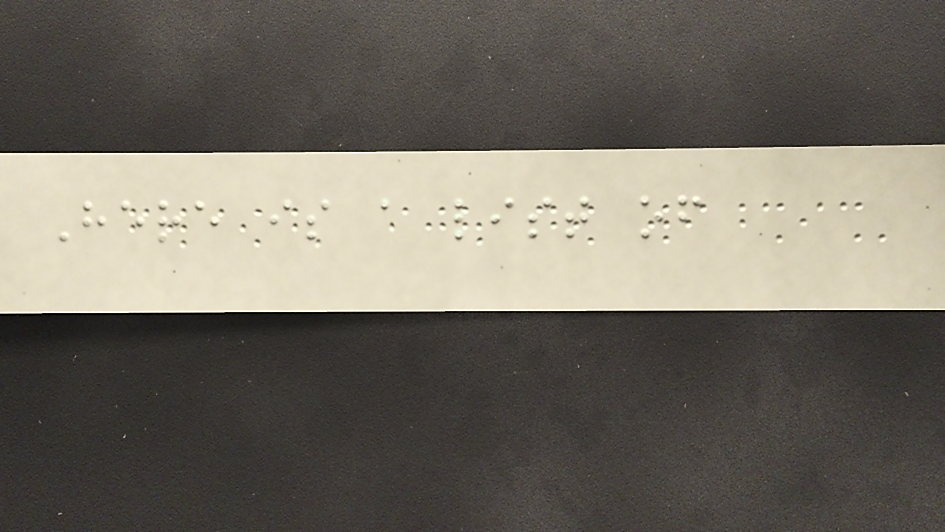Here is a list of
